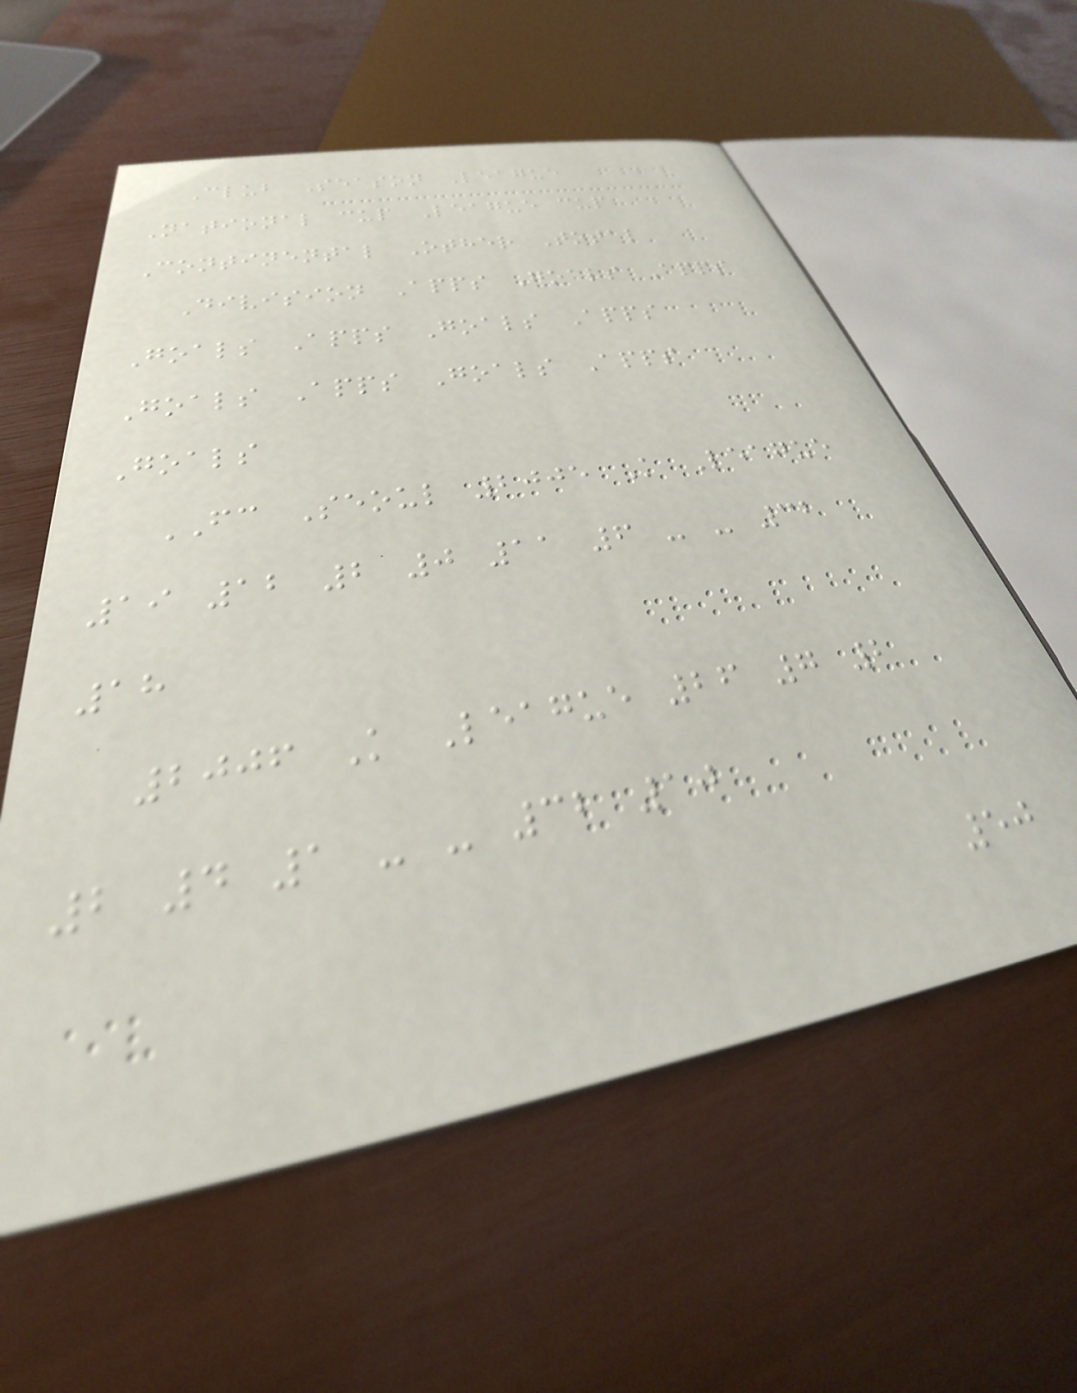Club Season League
National cup League cup
Continental Other Total
Division Apps Goals Apps
Goals Apps Goals Apps
Goals Apps Goals Apps
Goals
FC Seoul 2005 K League
19 12 2 0 11 6 - - 32
18
2006 K League 26 7 2
2 4 1 - - 32 10
50
